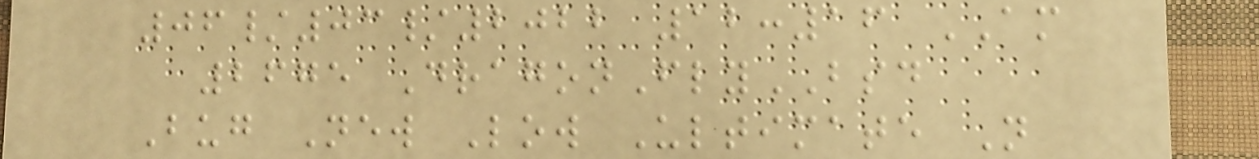06/03/2022 12:16 AM
2675 DragonFlyBSD
Bug New Low Ultimate N
